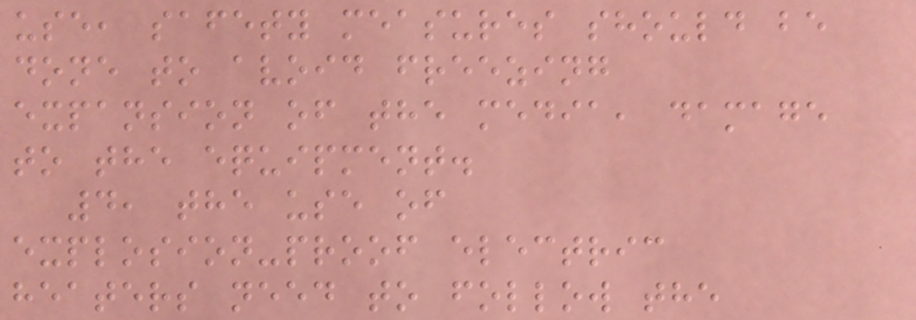use, safety measures should be
done to avoid freezing
expansion of the media, damage
to the equipment.
4, the use of
explosion-proof electric
heaters need to follow the
